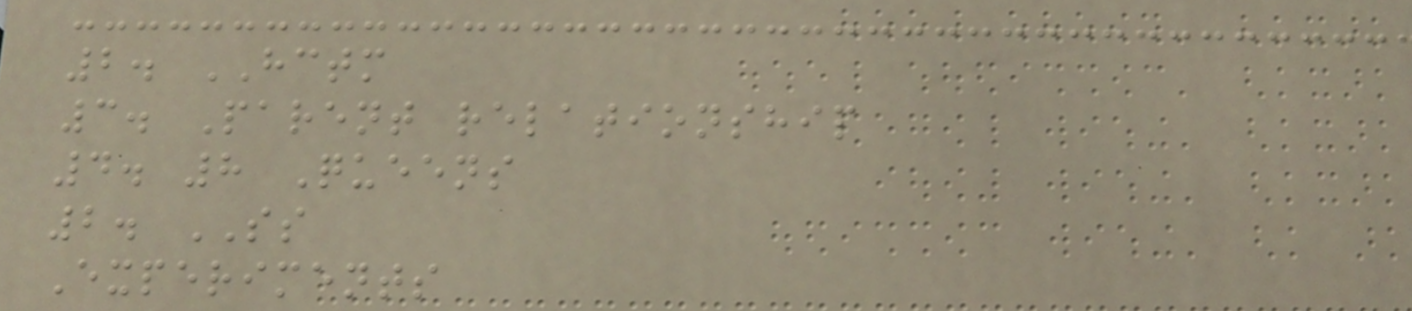2. HCTM
3. Parent relationship
4. 8 Queens
2. SS
Experiments
